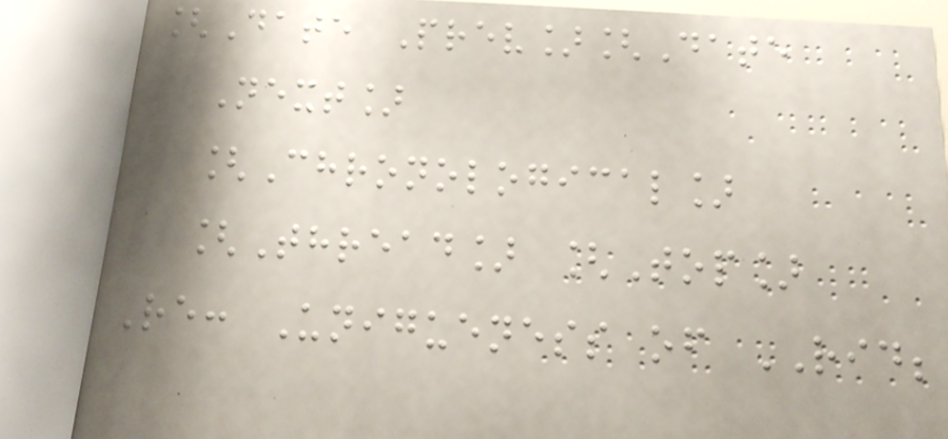[Date Prev][Date
Next]
[Chronological]
[Thread] [Top]
Re: Unigueness of RID;
